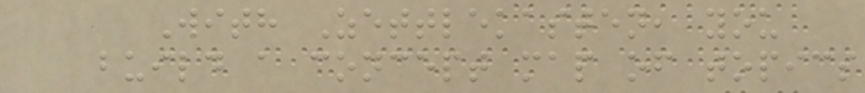With Zettlekasten, you
build a concept map of topics
